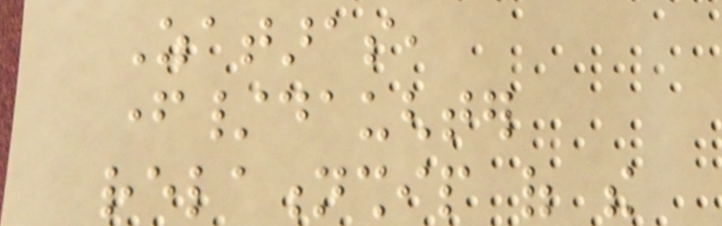Zataras,
father/daughter
relationship of the
